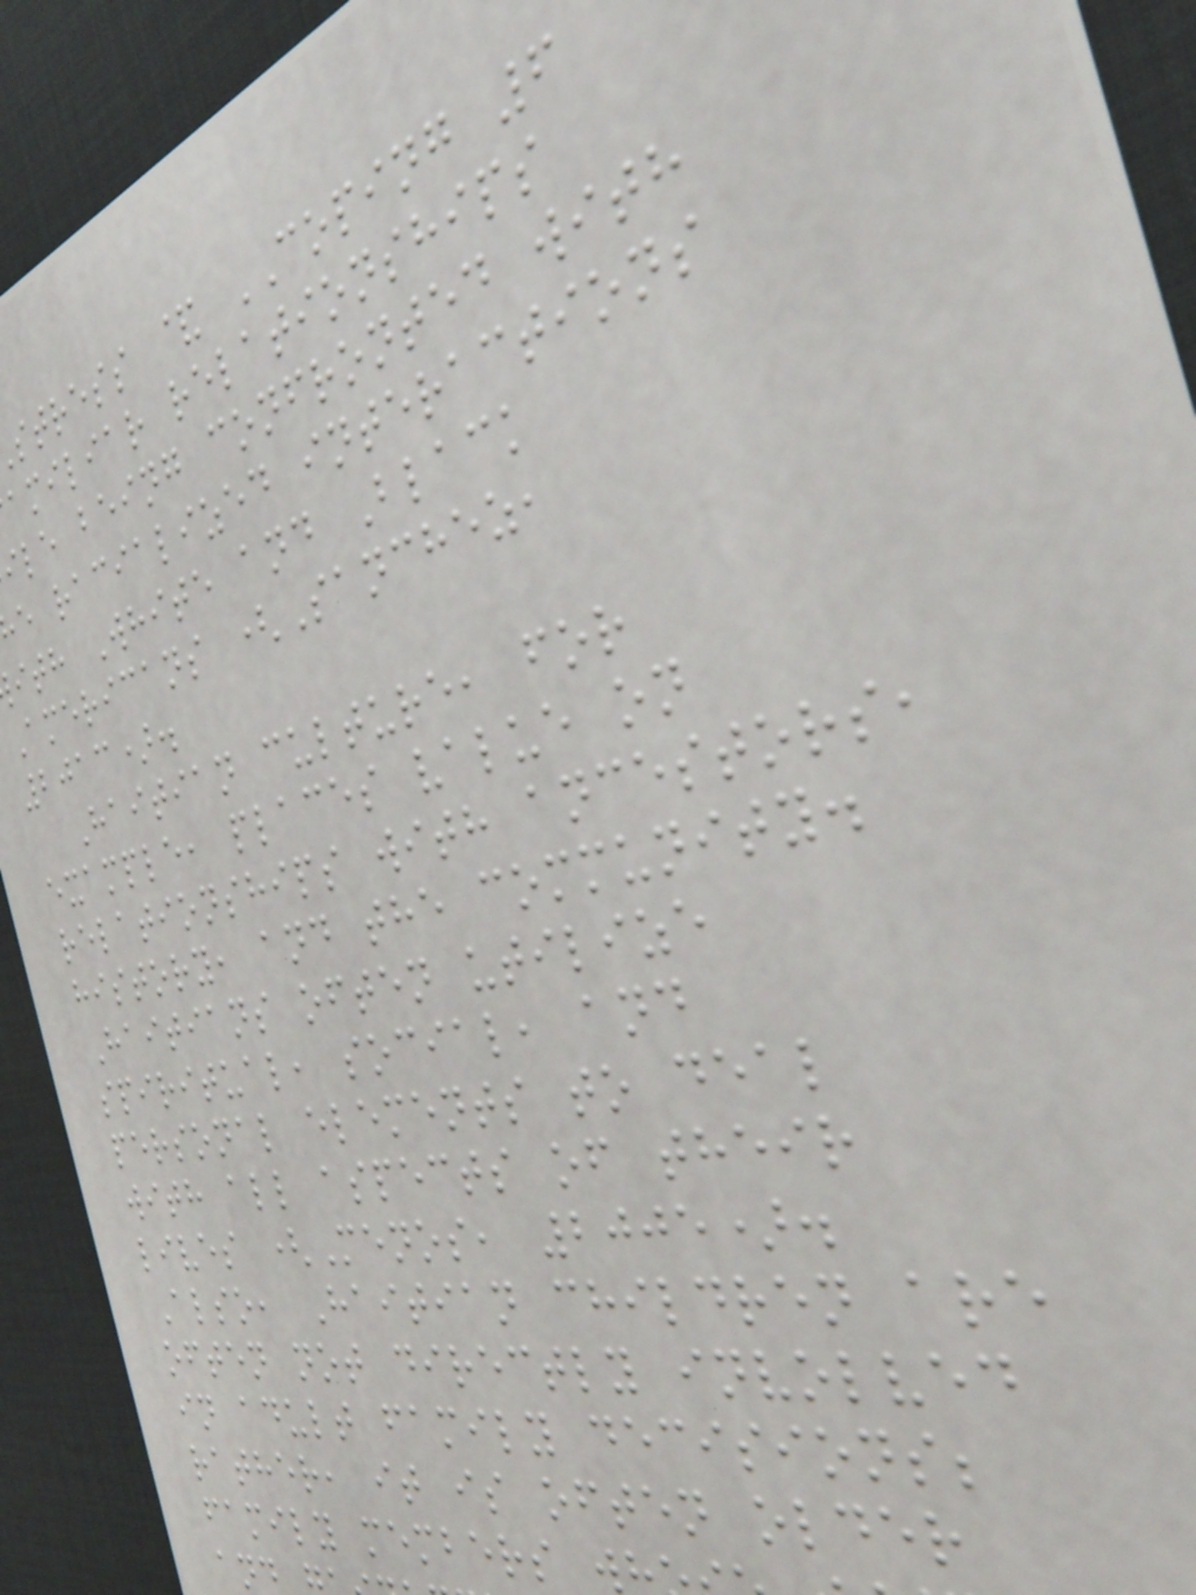stress & COPING 6
amiliar relationships
ile being confronted with
e racialized interactions
ith White and Black
Americans (Sanchez,
2013).
Haitian culture, for
example, places value on
relationships with ancestors,
history, and the community.
Haitians often utilize
spiritual, social, and
personal elements to deal
with all aspects of their
lives (Menos, 2005).
Also, Haitian children are
often not directly involved
in adult family decisions;
rather, it is often older
family members w
